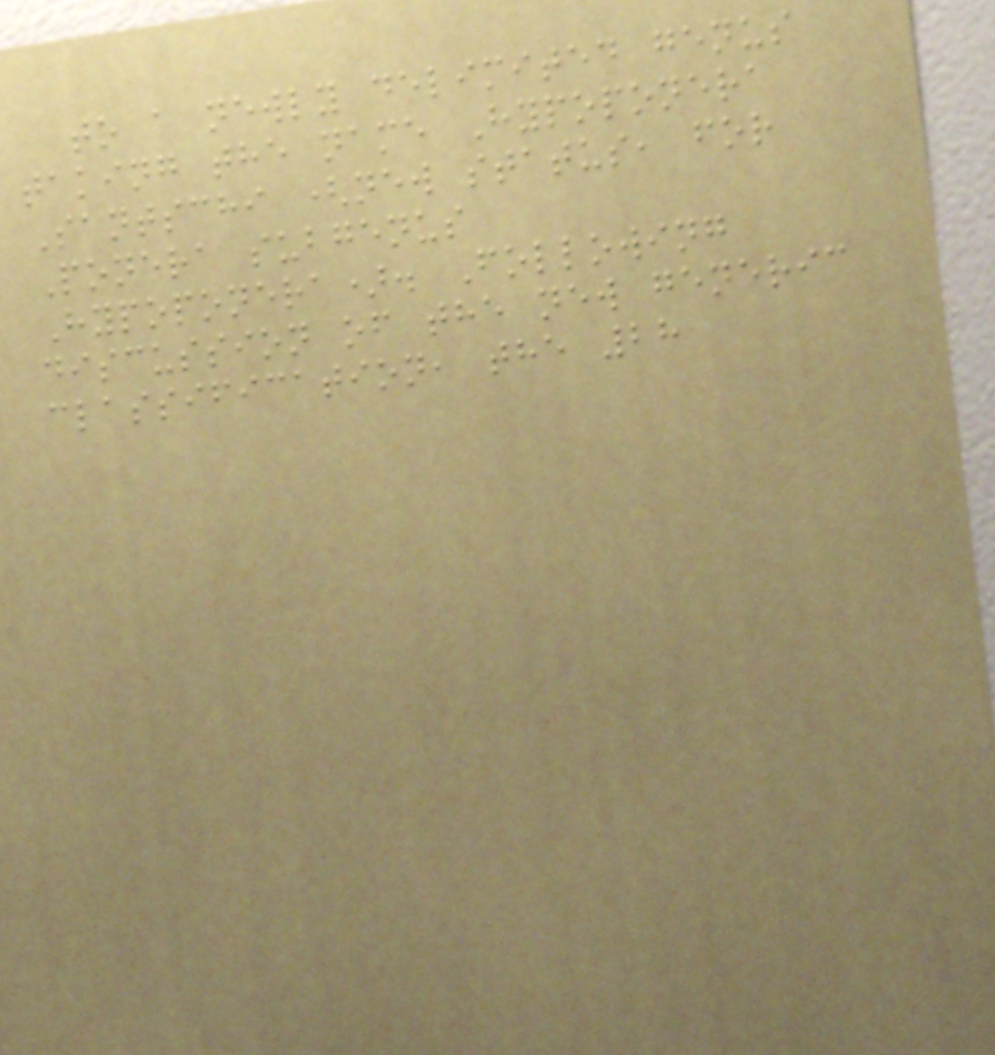to a newly delimited genus
taking the name Hypoponera
Santschi (new status, for
Ponera subgenus
Hypoponera). Following
discussion of the new generic
classification, the 28
